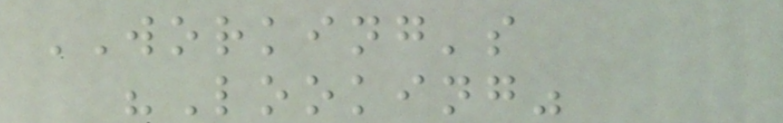WORKING's
"Looking"
